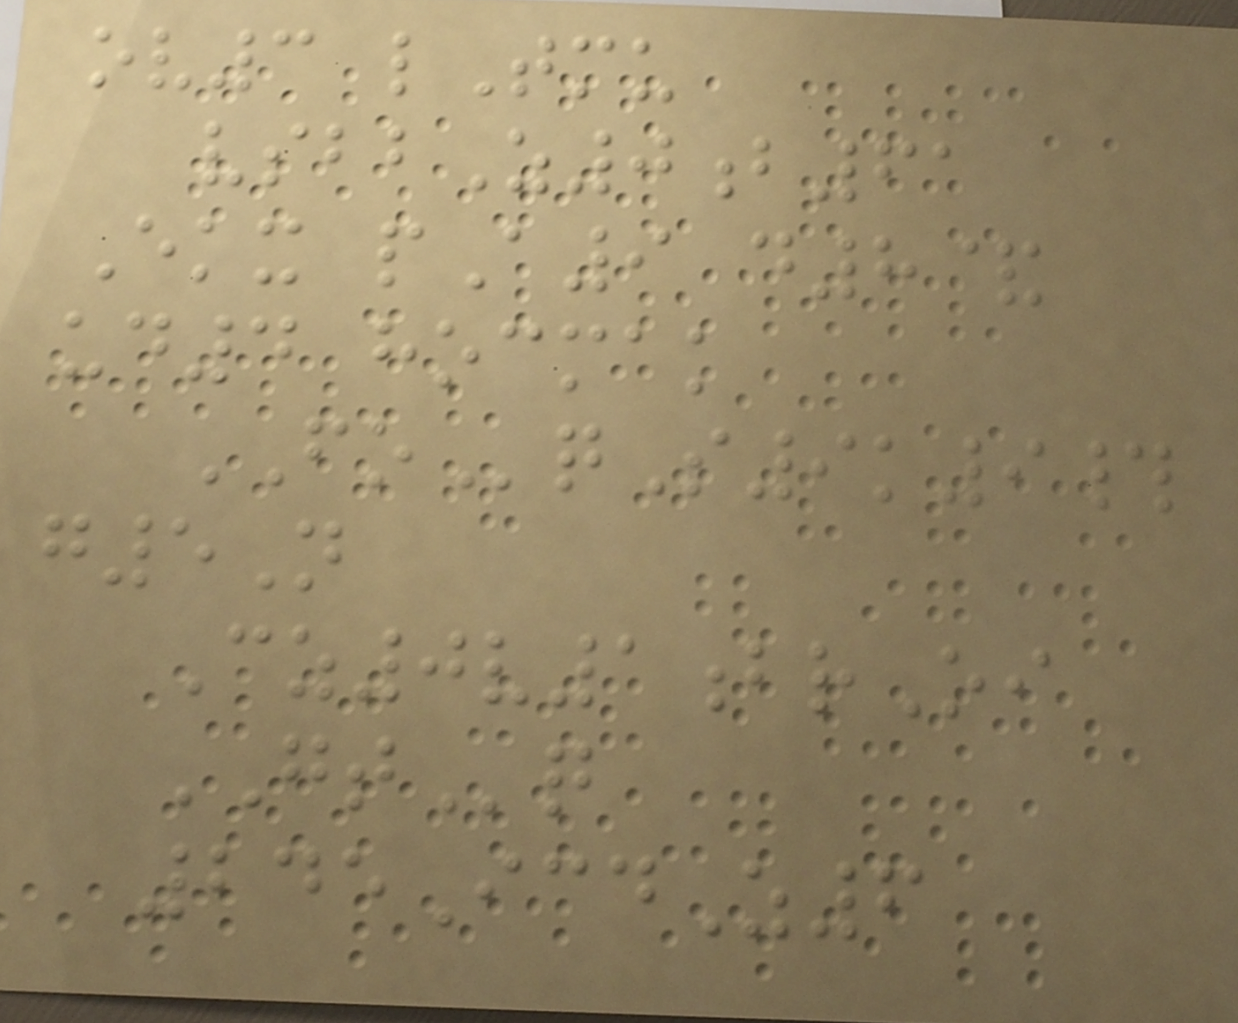ov3 lTmu
vsbbZ0b61
Ekx pA9 d8&
ud4 hocmak
FOqS9k9#
g5N
Cz0v1brOi
GTq
245IcdZ6
